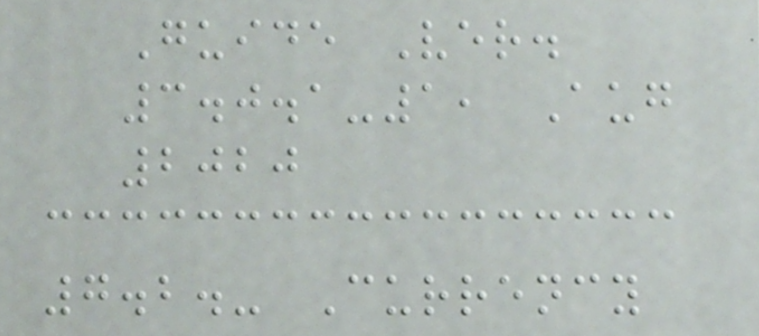Guide Ver.
3.0.1-1, Aug
2020
7.2.- Currency
